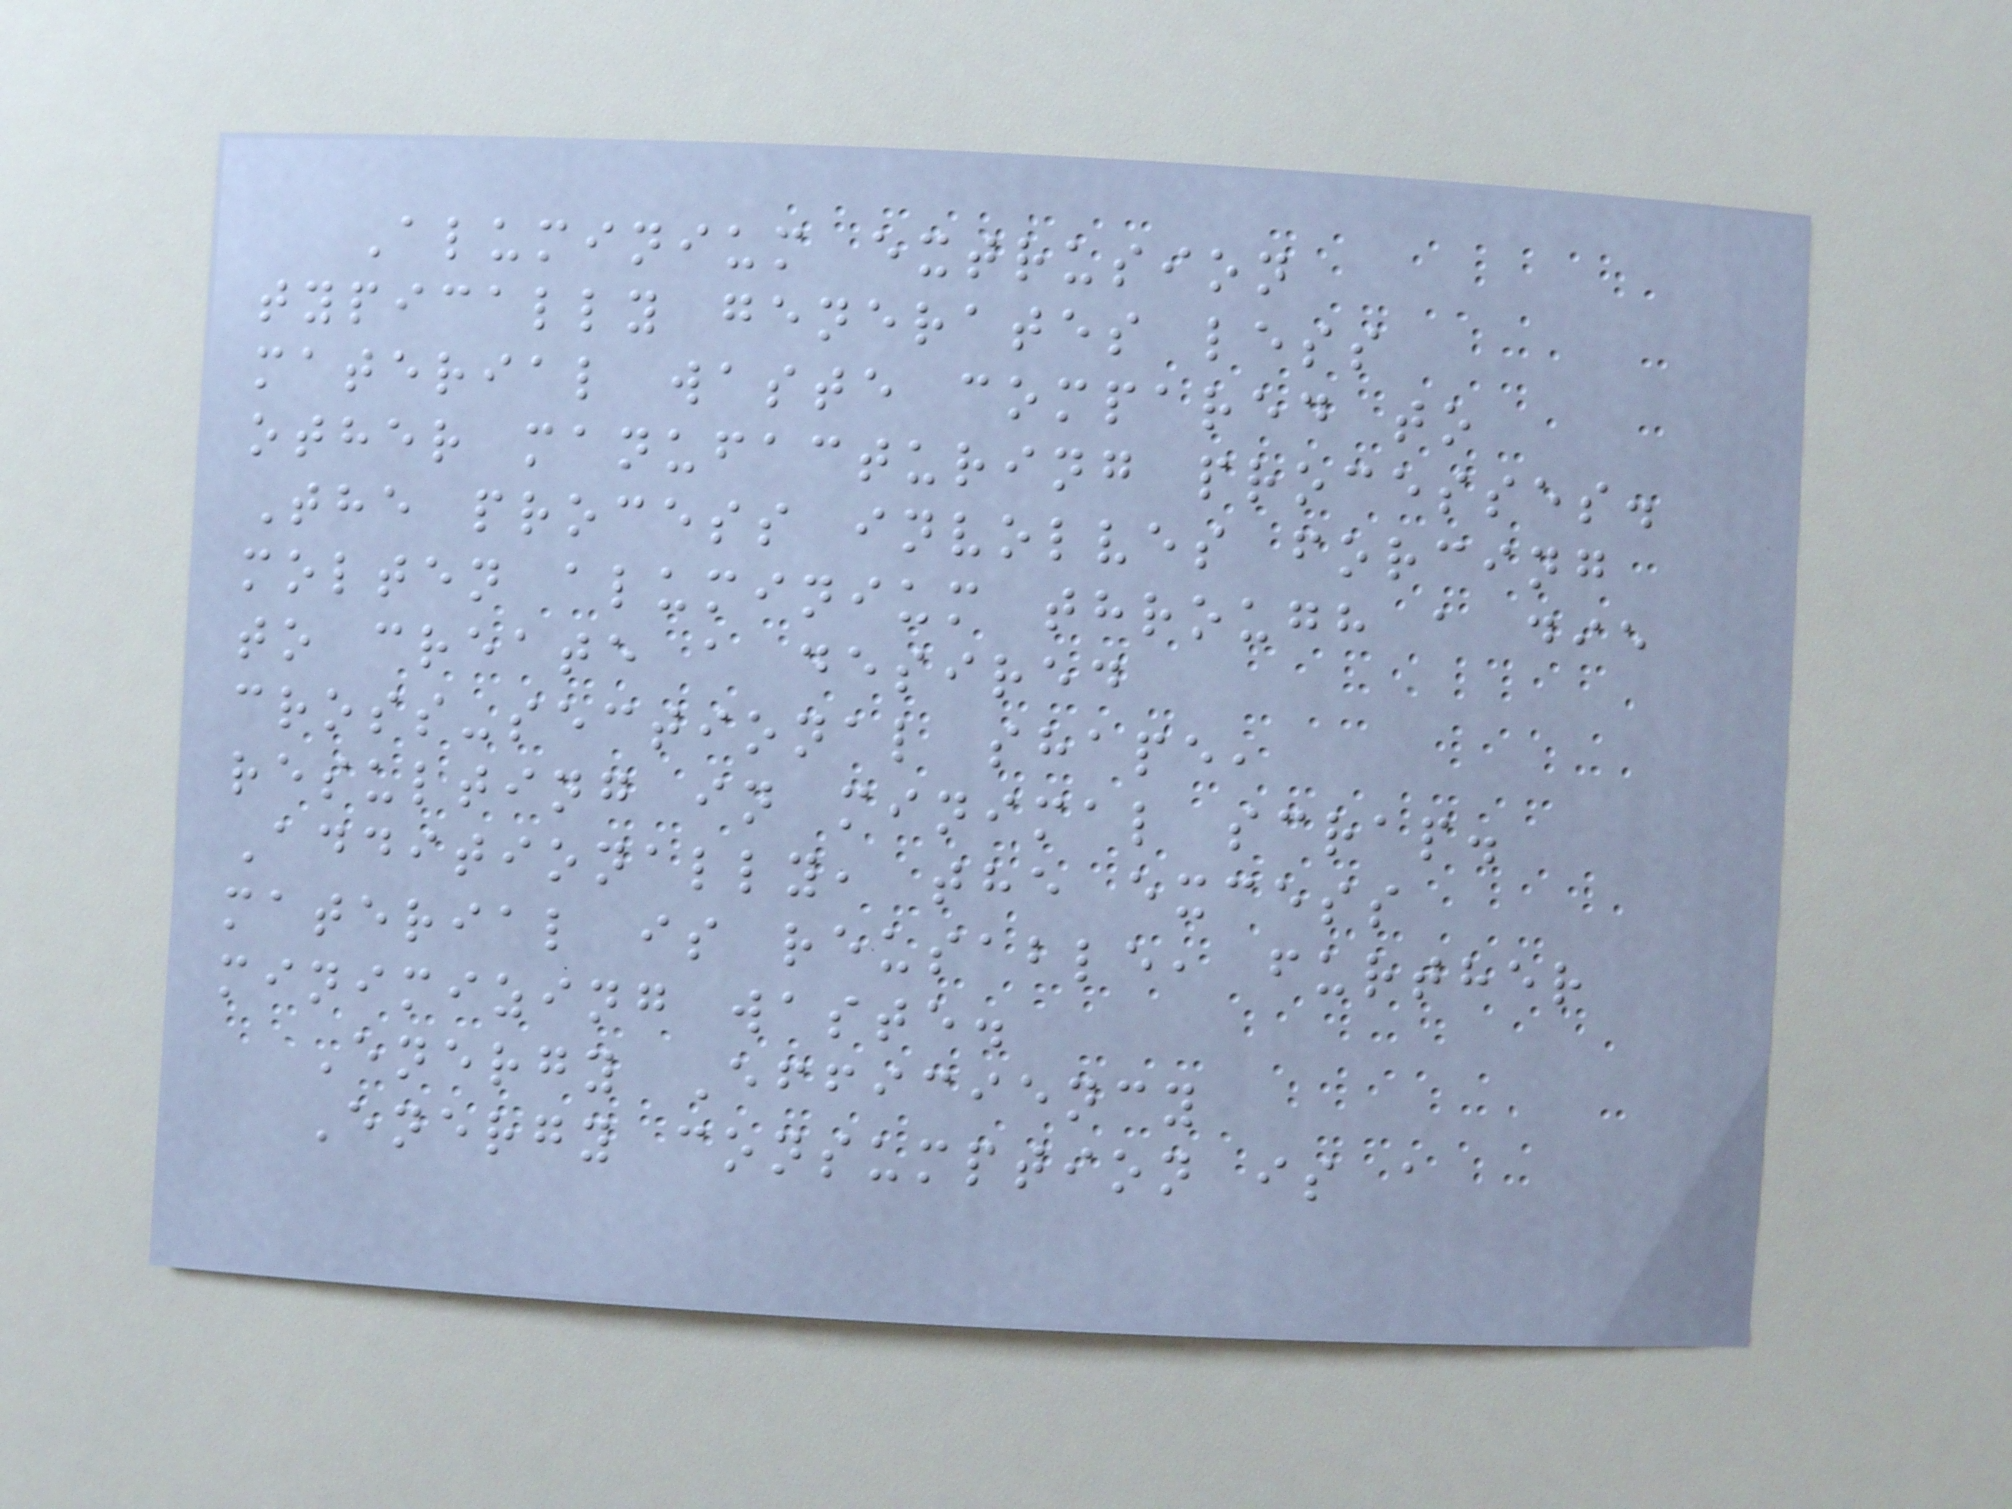Aluminium extrusion
typically generates less
material waste compared to
other manufacturing processes.
The process involves forcing
molten aluminium through a die
to create a desired
cross-sectional shape,
resulting in minimal scrap.
Additionally, the excess
material is reusable, further
minimizing waste.
Energy Efficiency
Energy consumption is a
